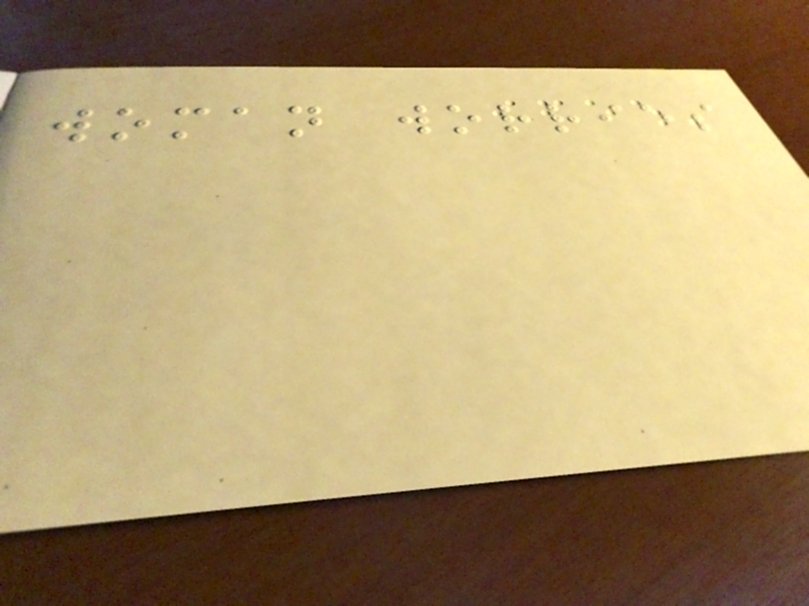woman worries
